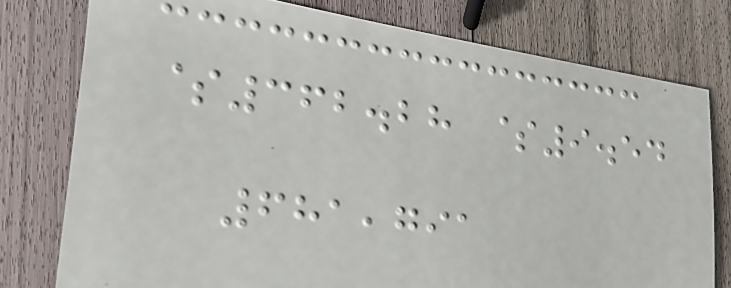$362.28 $9.54
681,791
